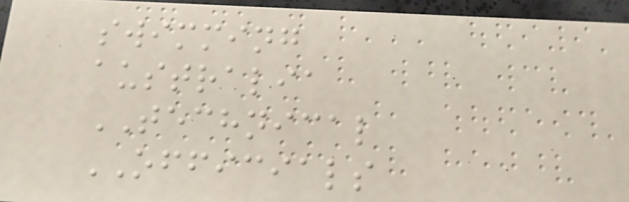swimming
australia
TECHNICAL
OFFICIALS
